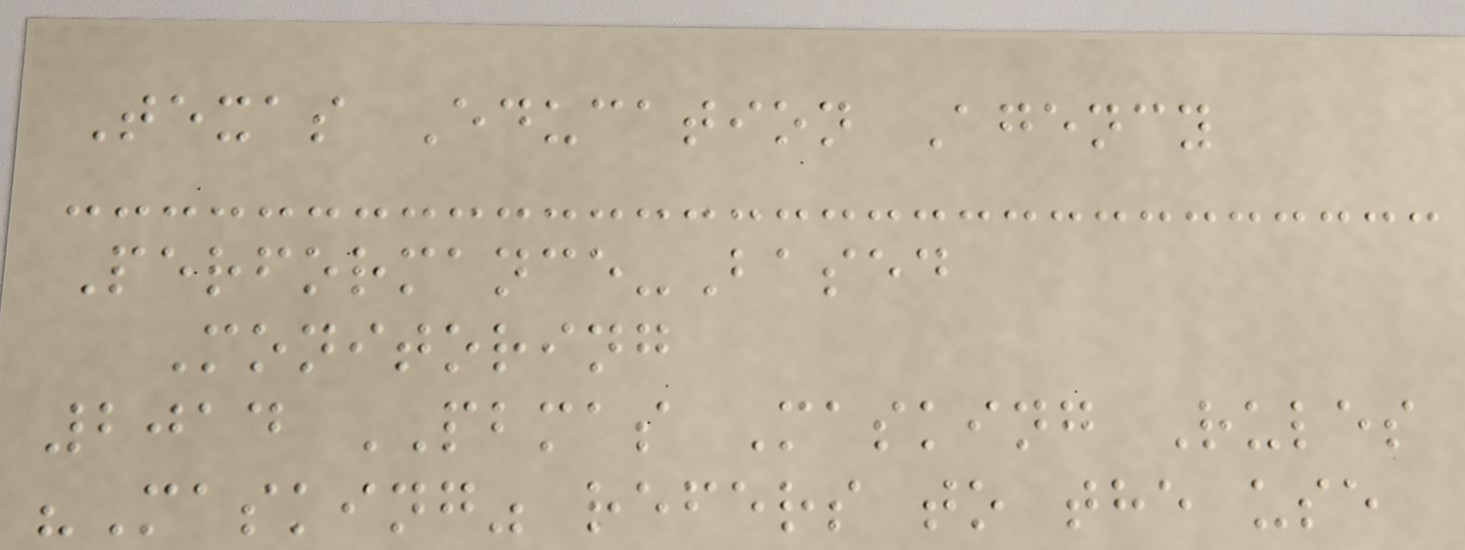Texas Education Agency
Performance-Based
Monitoring
2014 PBMAS Masking Rules
"Masking" refers to the use
